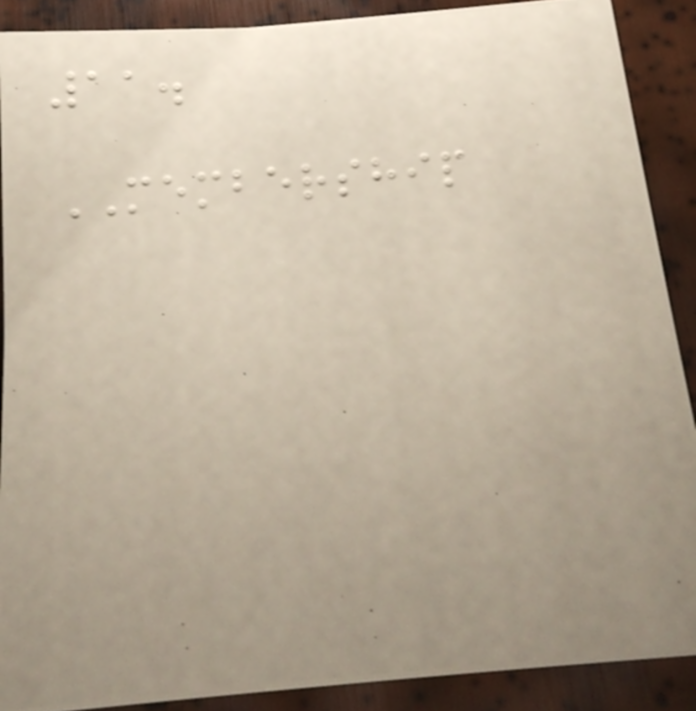11.
MEMBERSHIP
